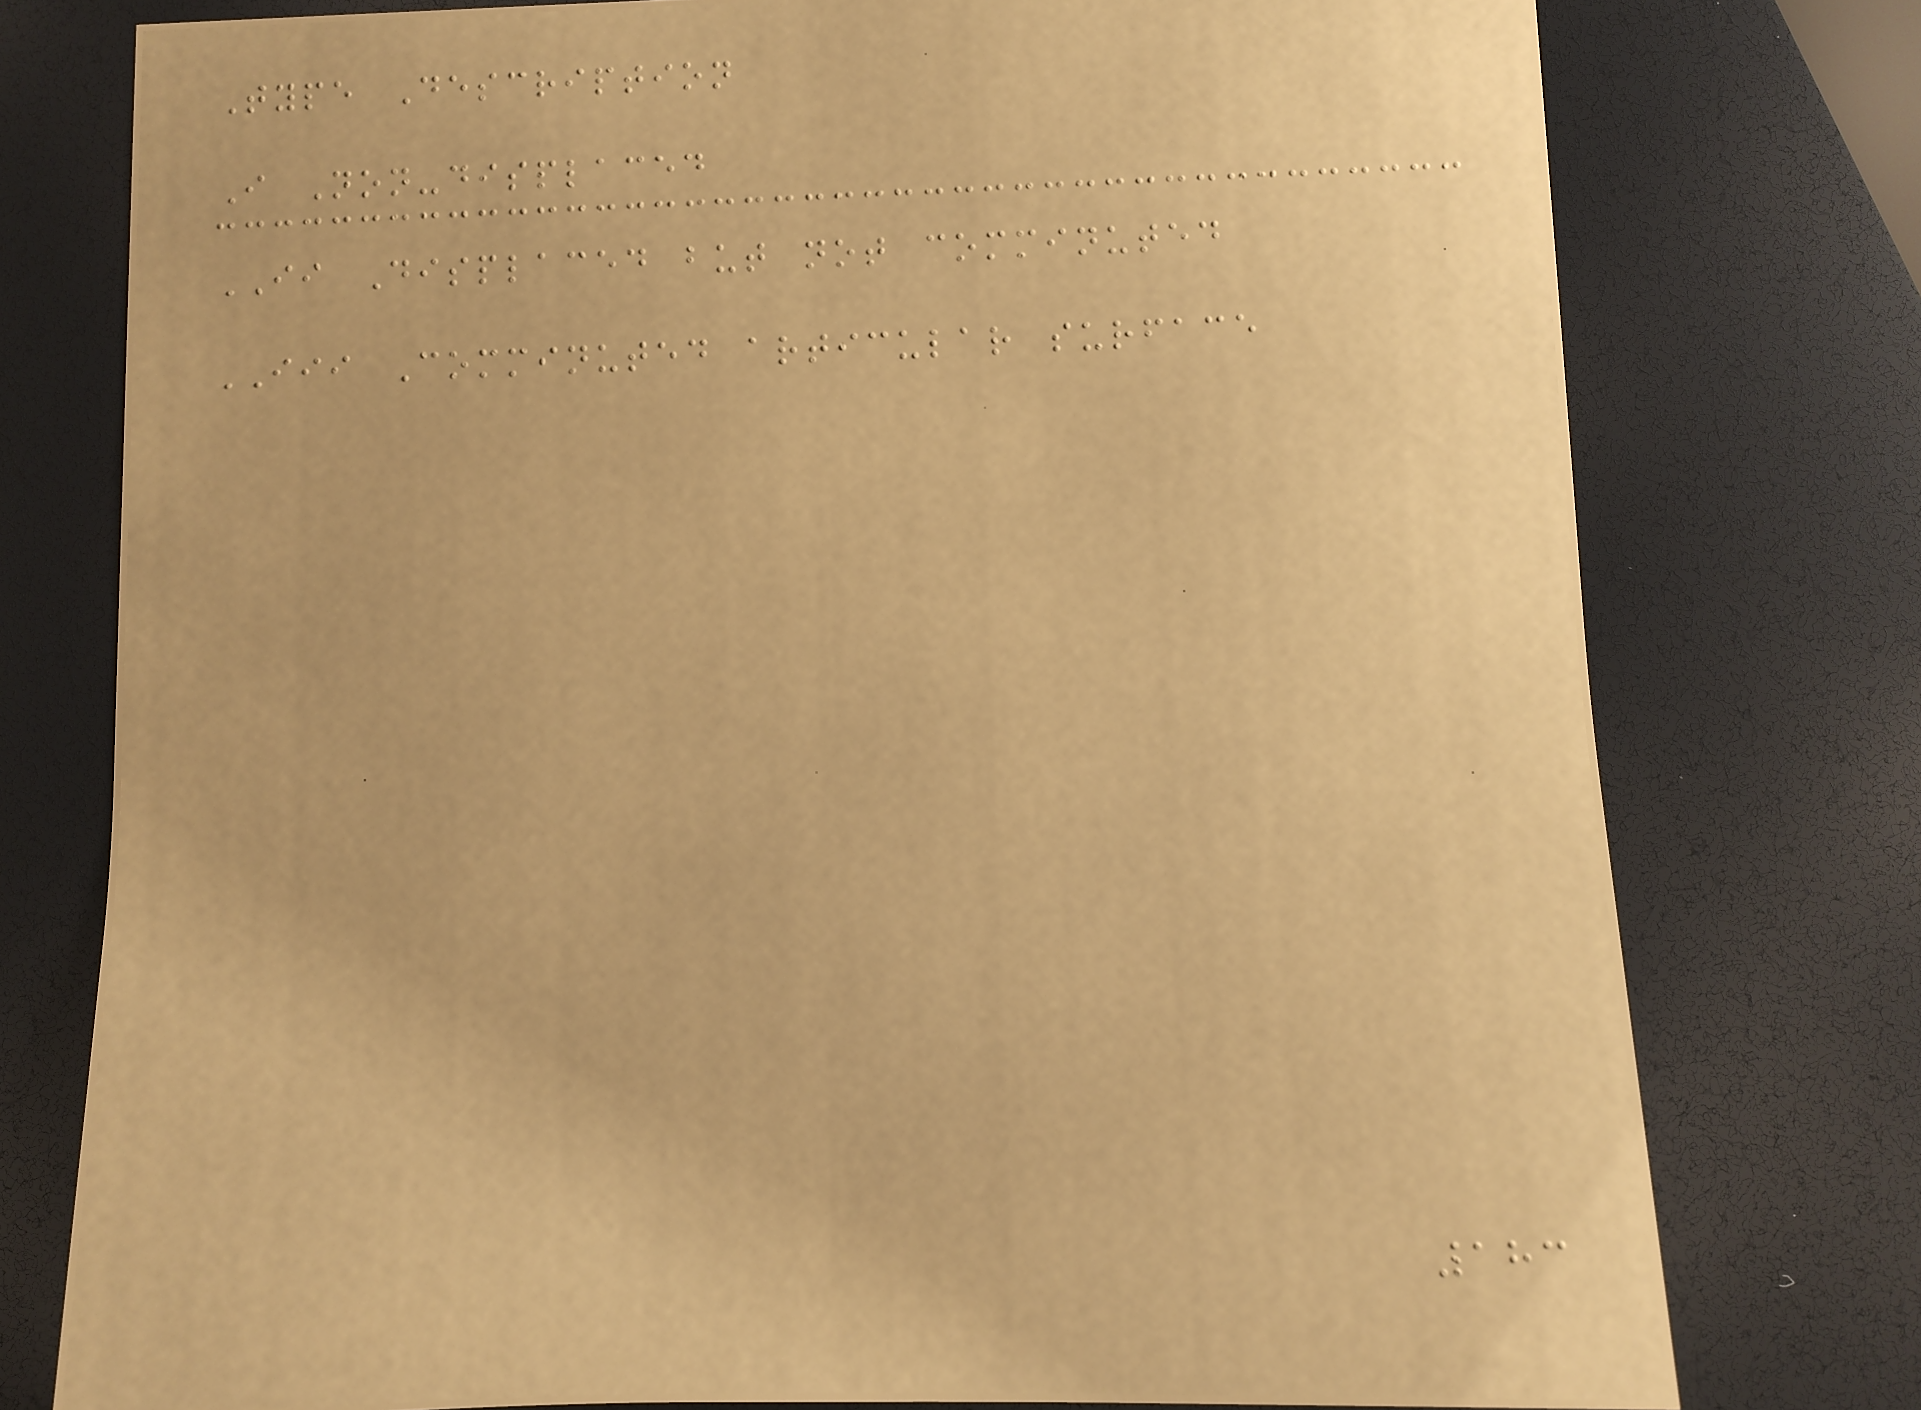Type Description
I Non-displaced
II Displaced but not comminuted
III Comminuted articular surface
183
